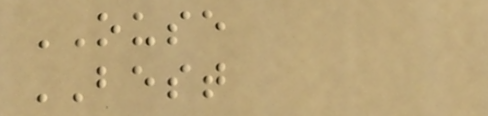OUSE
BEST
